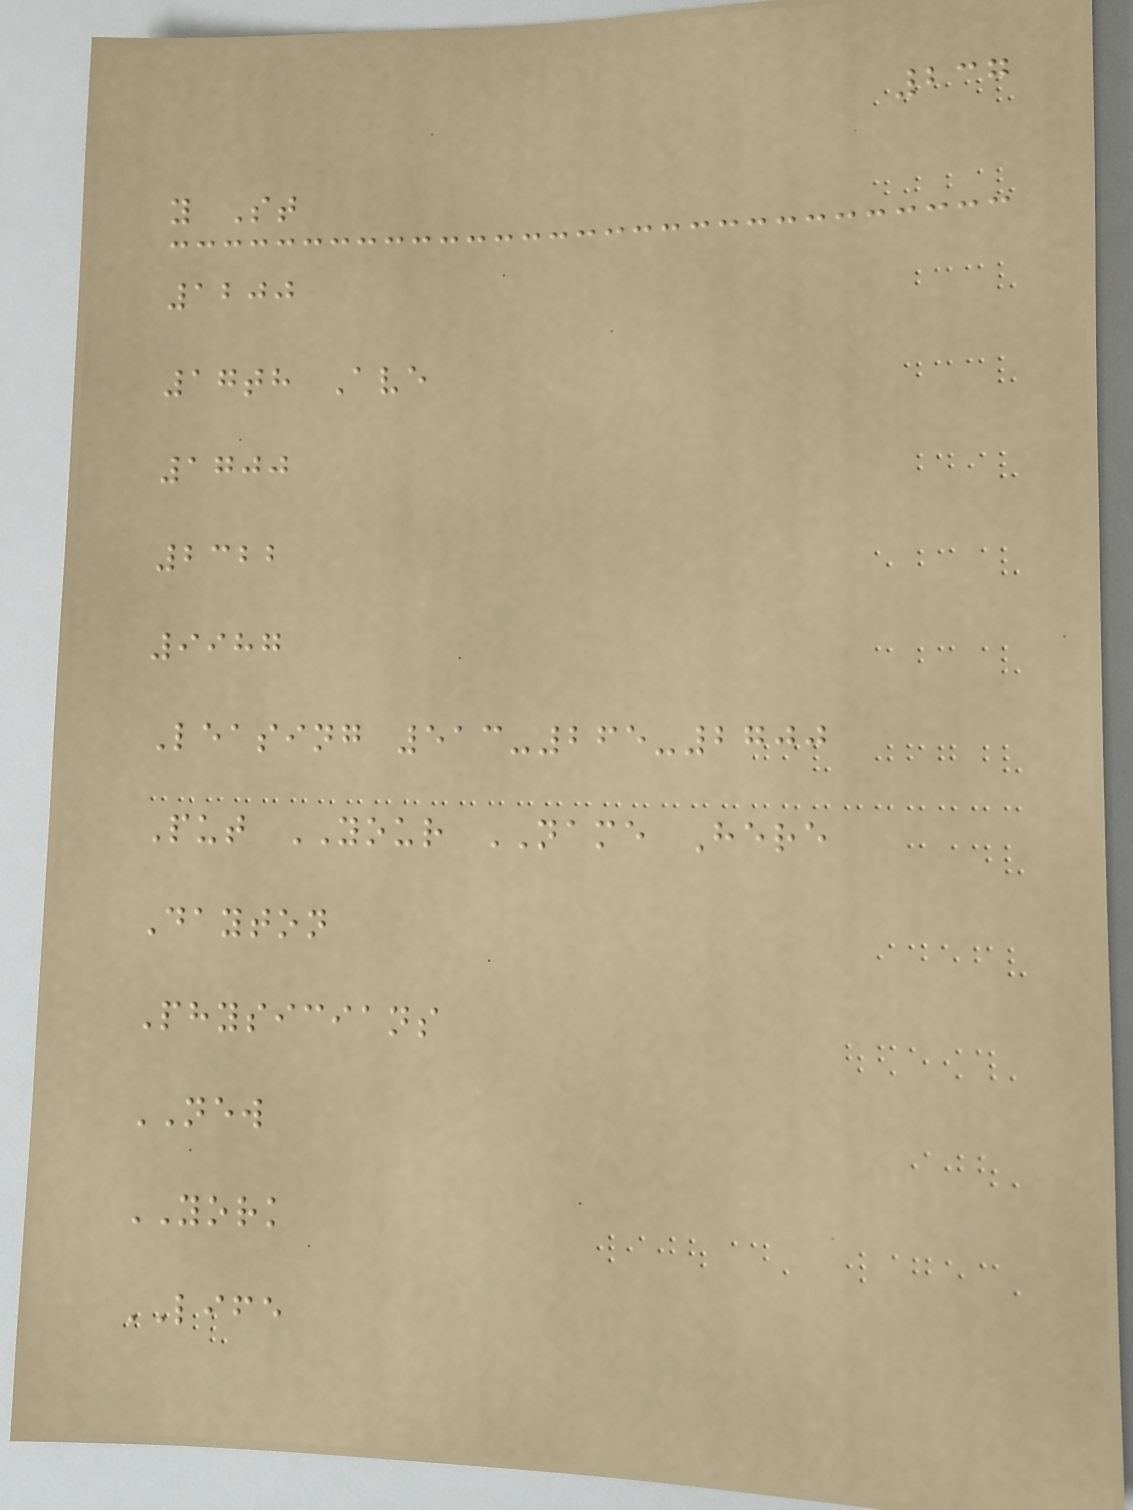237
y St
1200
17th Ave
1700
2322
9987
Leasing 513-265-2700
Put YOUR NAME Here
Dayton
Physicians
NEW
YORK
LIFE
